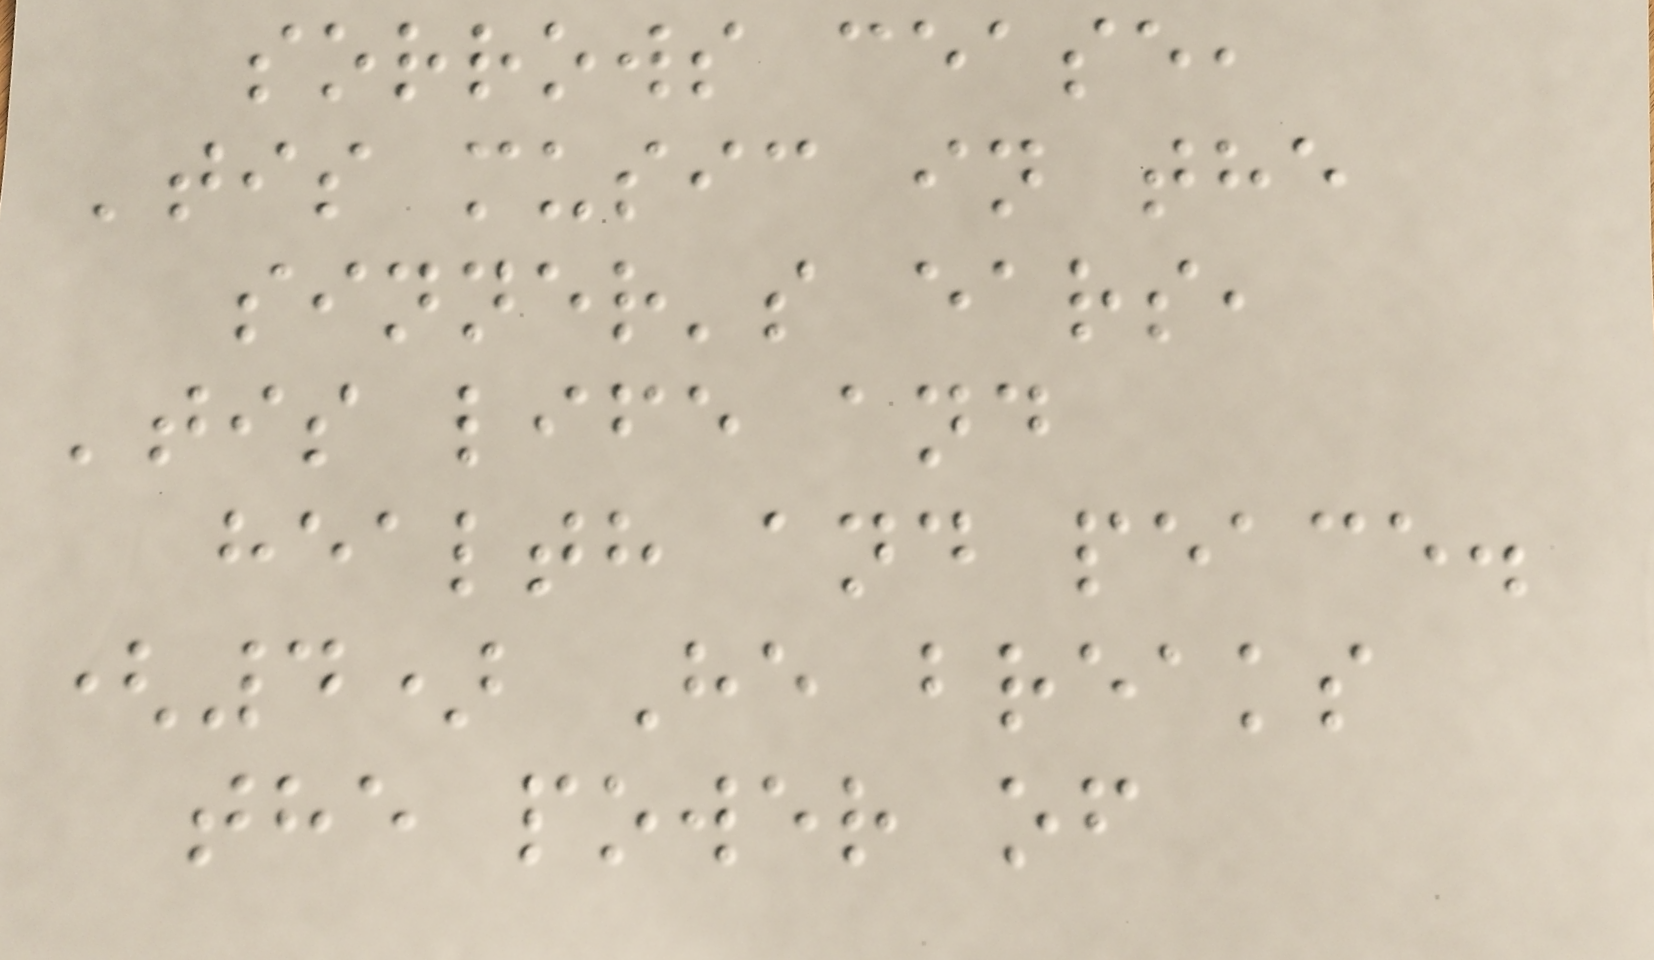sorrows cease,
'tis music in the
sinner's ears,
'tis life and
health and peace.
(4) He breaks
the power of
